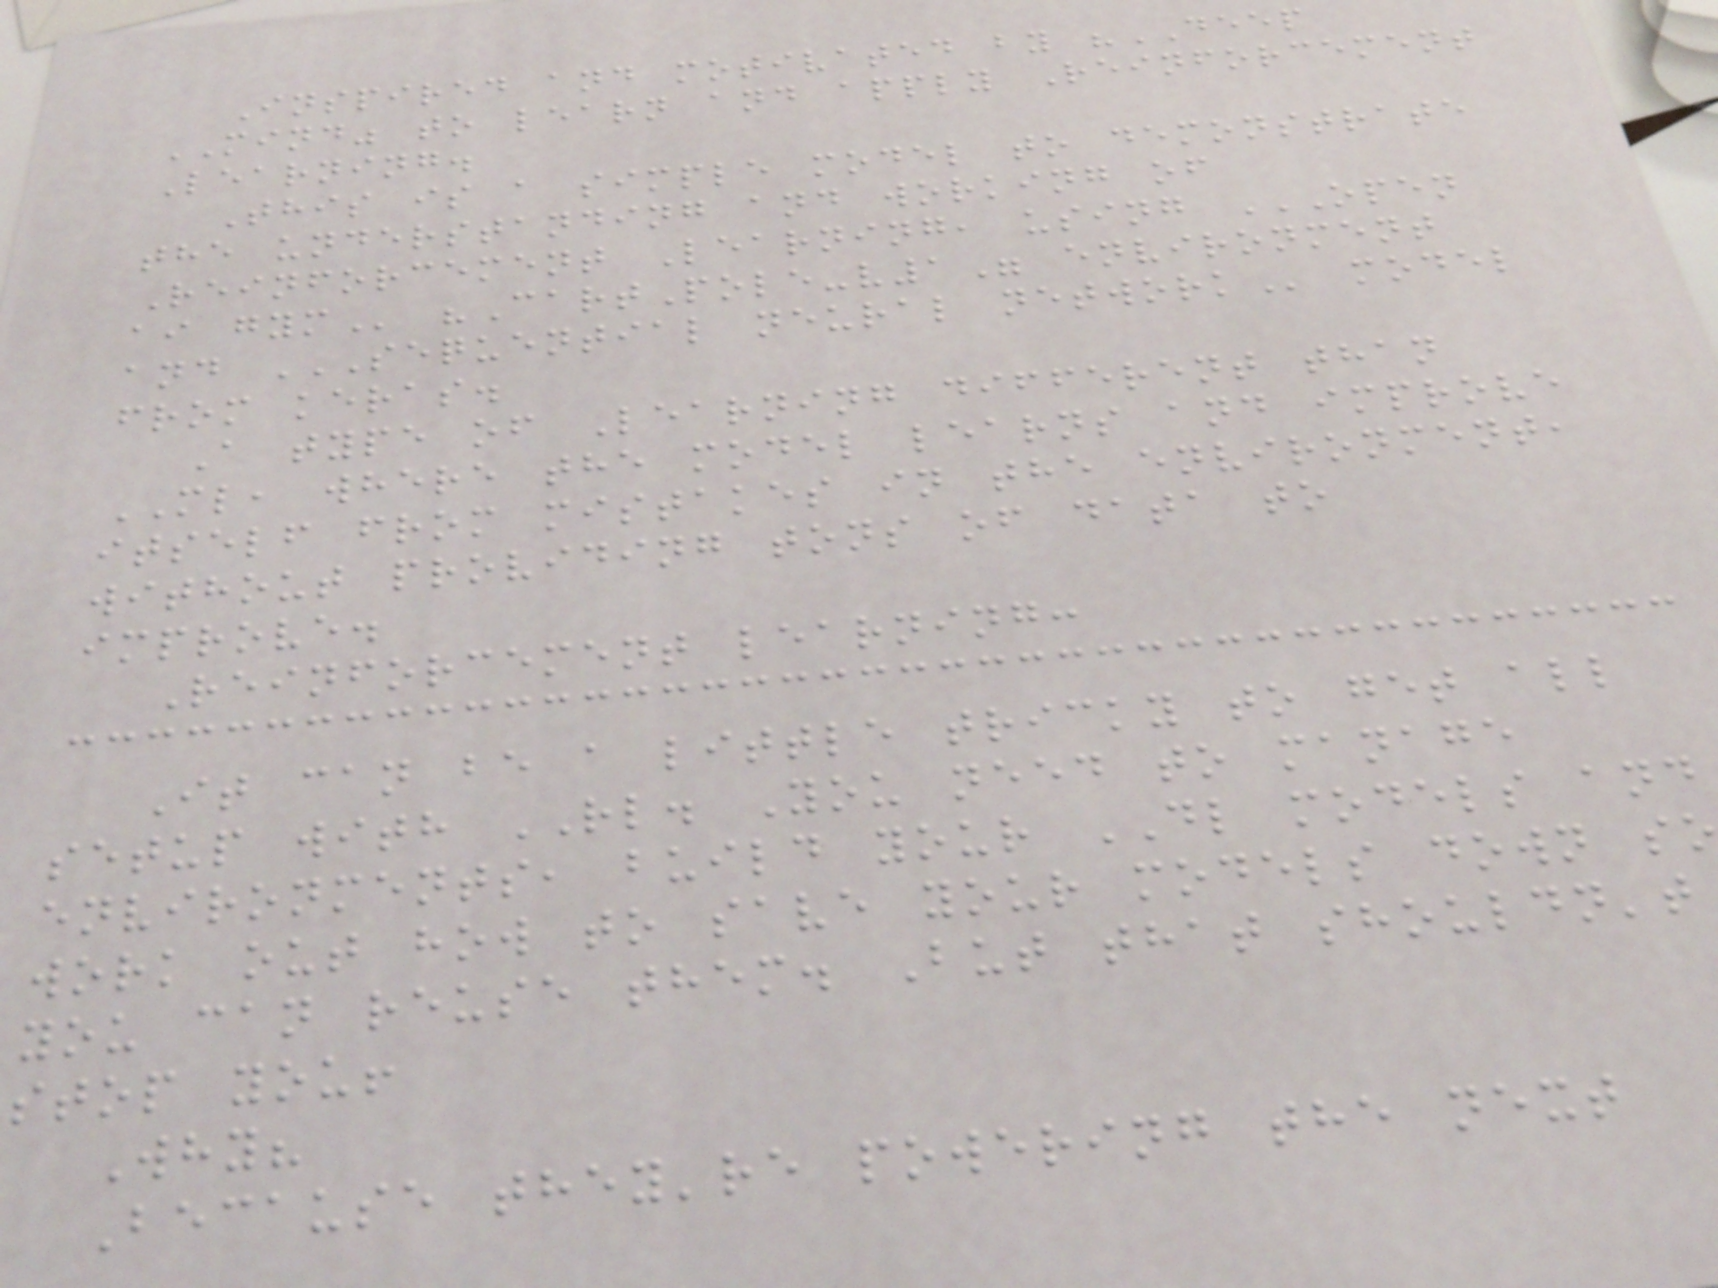Inspired and motivated by "DEEP
MIND" to learn and apply Reinforcement
Learning.
This is a simple model to demonstrate
the understanding and working of
Reinforcement Learning, using OPEN
and SEQUENTIAL NEURAL NETWORK model
from keras.
A type of Learning different than
ML, where the model learns and improve
itself from mistakes in the environment,
without providing tons of data to
improve.
Reinforcement learning:
It can be a little tricky to get all
setup with RL. You need to manage
environments, build your DL models and
work out how to save your models down s
you can reuse them. But that shouldn't
stop you!
Why?
Because they're powering the next
